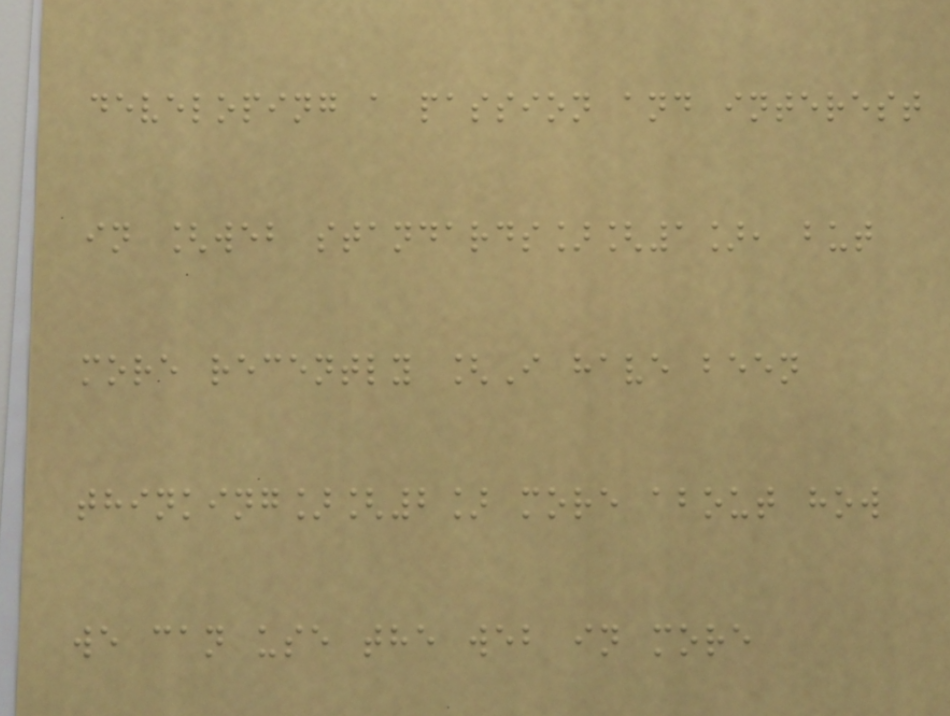developing a passion and interest
in [web standards][1], but
more recently [I have been
thinking][2] more about how
we can use the web in more
